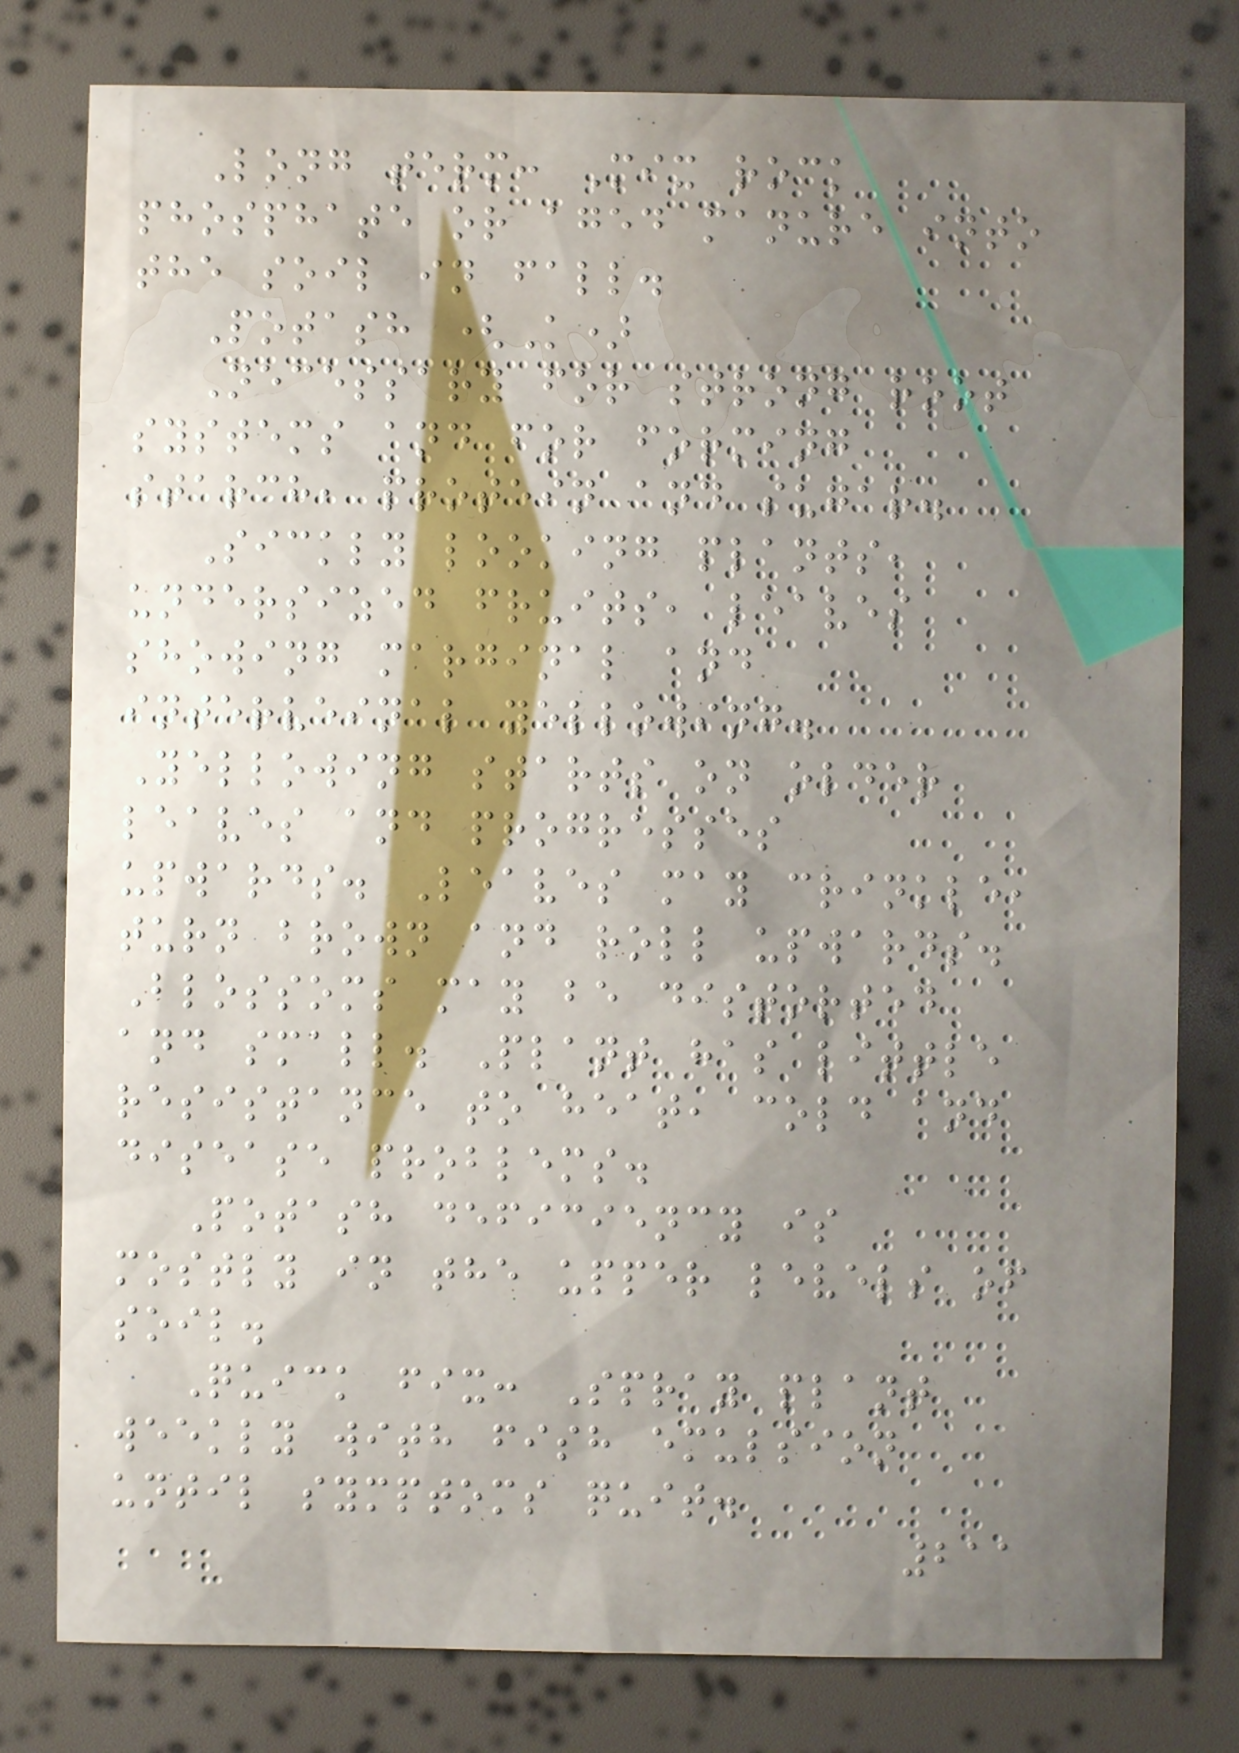Long term: Mix rock
phosphate or aged manure into
the soil in fall.
Potash (K)
Necessary for strong root
systems and for forming
starch, protein and sugar.
Sickly looking plants,
undersized fruits, leaves
showing marginal and
interveinal yellowing.
Yellowing starts on older
leaves and progresses
upwards. Leaves may crinkle,
turn brown and roll upwards.
Blossoms may be distorted
and small. Plant has little
resistance to heat, cold and
disease problems.
Potash deficiency is
mostly in the upper levels of
soil.
Quick fix: Spray plant
weekly with fish emulsion
until symptoms quit.
211
